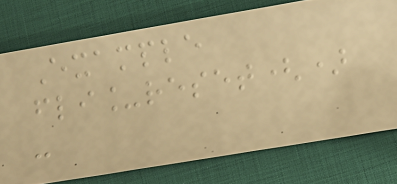Example
fli_reset()
-
